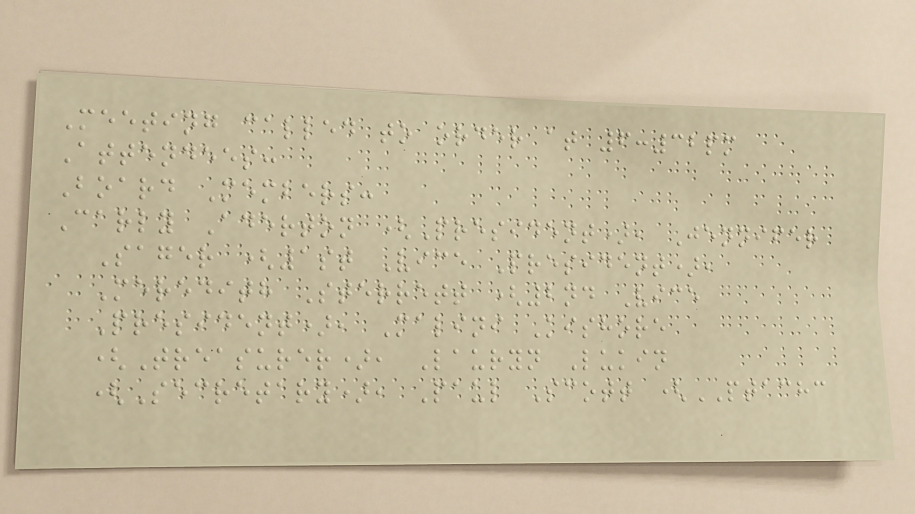Meeting called to order at 6:32pm
Attendees:
Board Members:
Carly Aderton (President), Jennifer
Sager (1st Vice President),
Meredith Sterrett (2nd Vice
President), Malini Kishore
(Treasurer), Lauryn Lukin
(Secretary), Paul Scott (PTACHC
